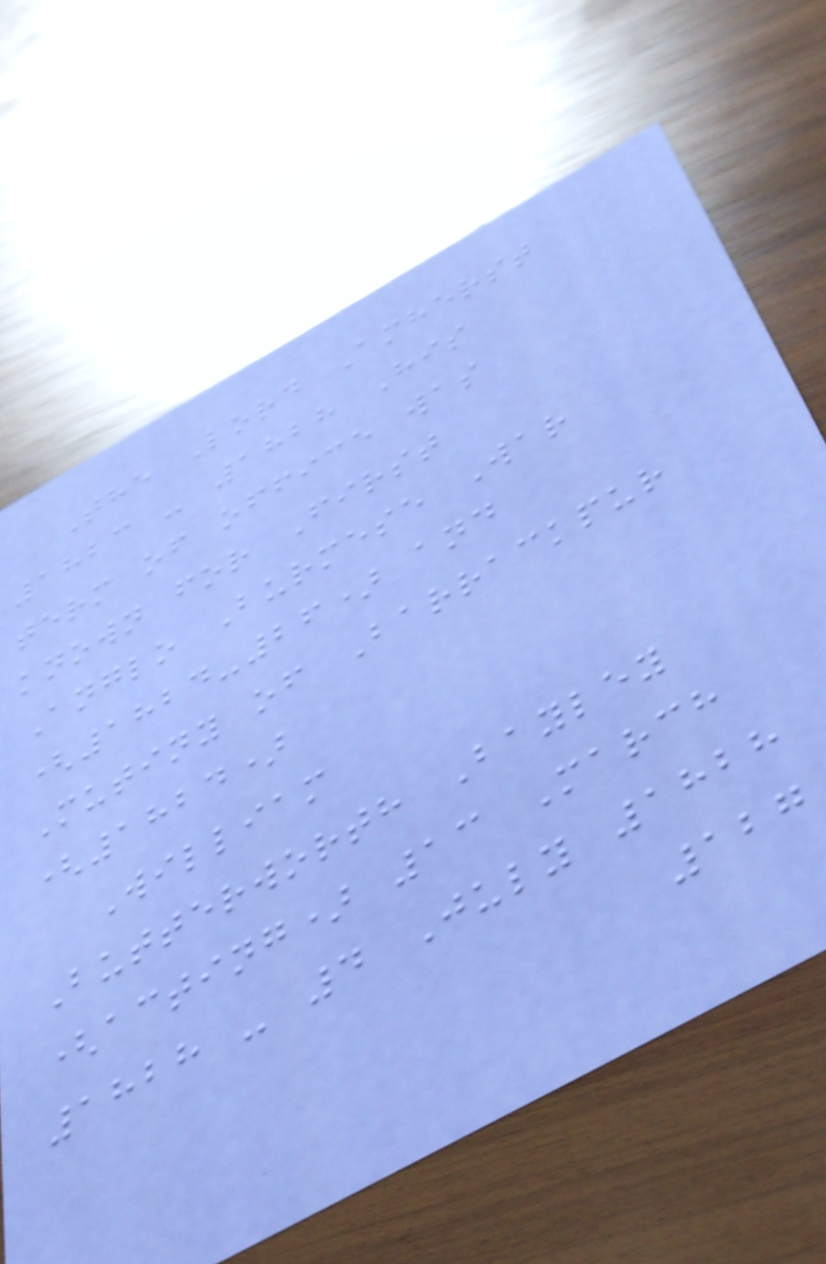The Lord Amherst
1823 - 1828 His
term of office was
known for First
Anglo Burmese War
(1824-26) and
Mutiny of Barrackpur
(1824)
William
Butterworth Bayley
(acting) 13 March
1828 - 4 July 1828
127
